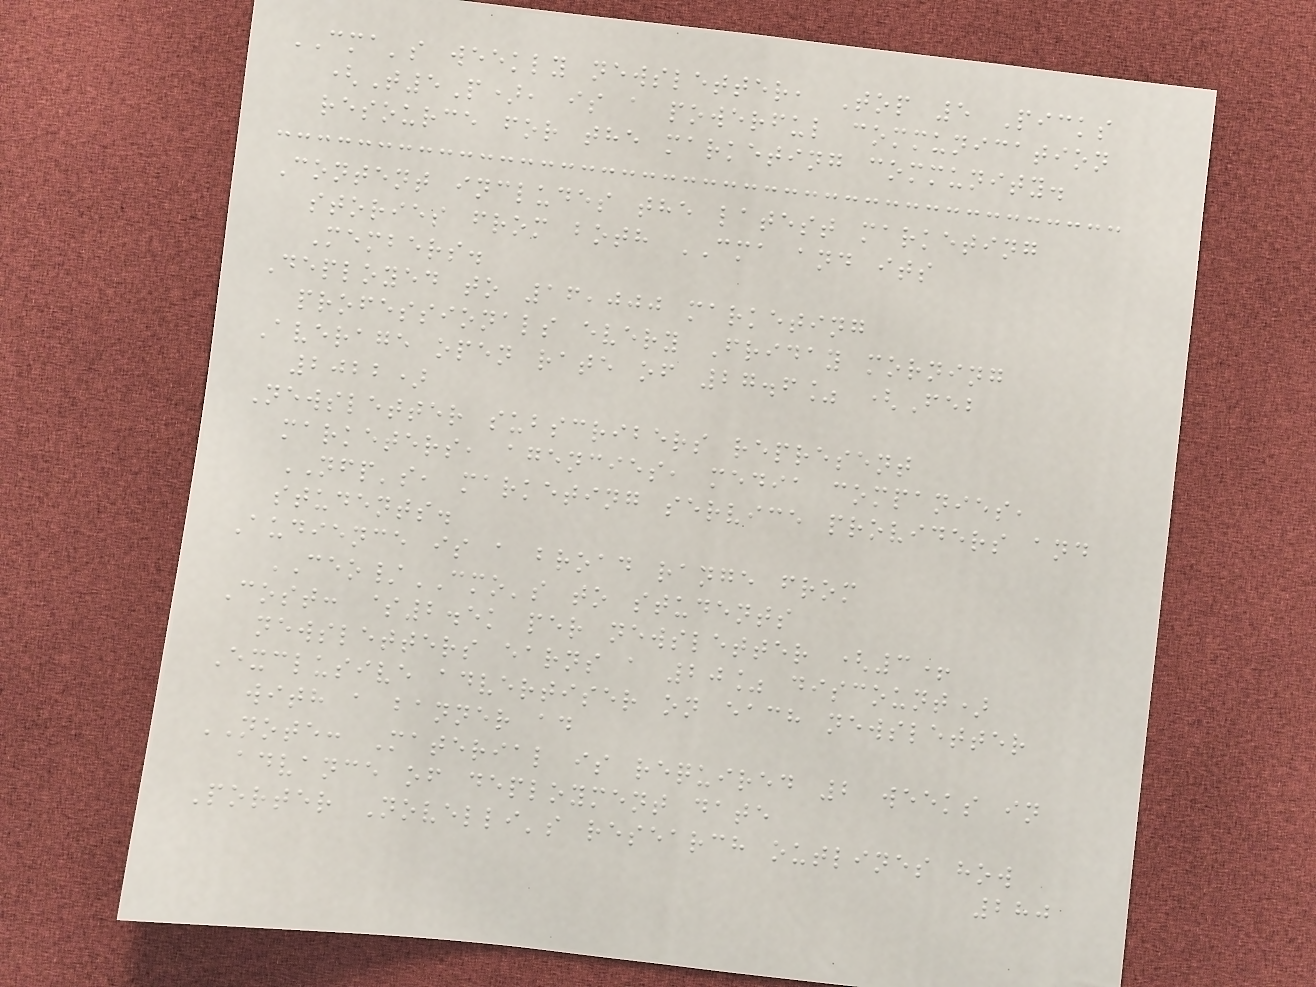CMA's weekly newsletter, Top 5 Picks
(T5P), is a powerful communication
resource for the marketing community.
Content includes the latest marketing
stories from both CMA and its
Members.
Deployed to 16,000 marketing
professionals every Friday morning
Average open rate of 27.6% (Feb
2022)
Newsletter subscribers represent
marketers, agencies, media companies,
NFP's, marketing service providers and
students.
Audience is a broad range from
CEO/CMO's to students
Cost: $2.5k per newsletter (3+
newsletters earns a 20% discount)
Exclusive advertiser on each newsletter
with a banner ad
NOTE: Material is required 2 weeks in
advance of deployment date
Porter Novelli's research outlines how
280
